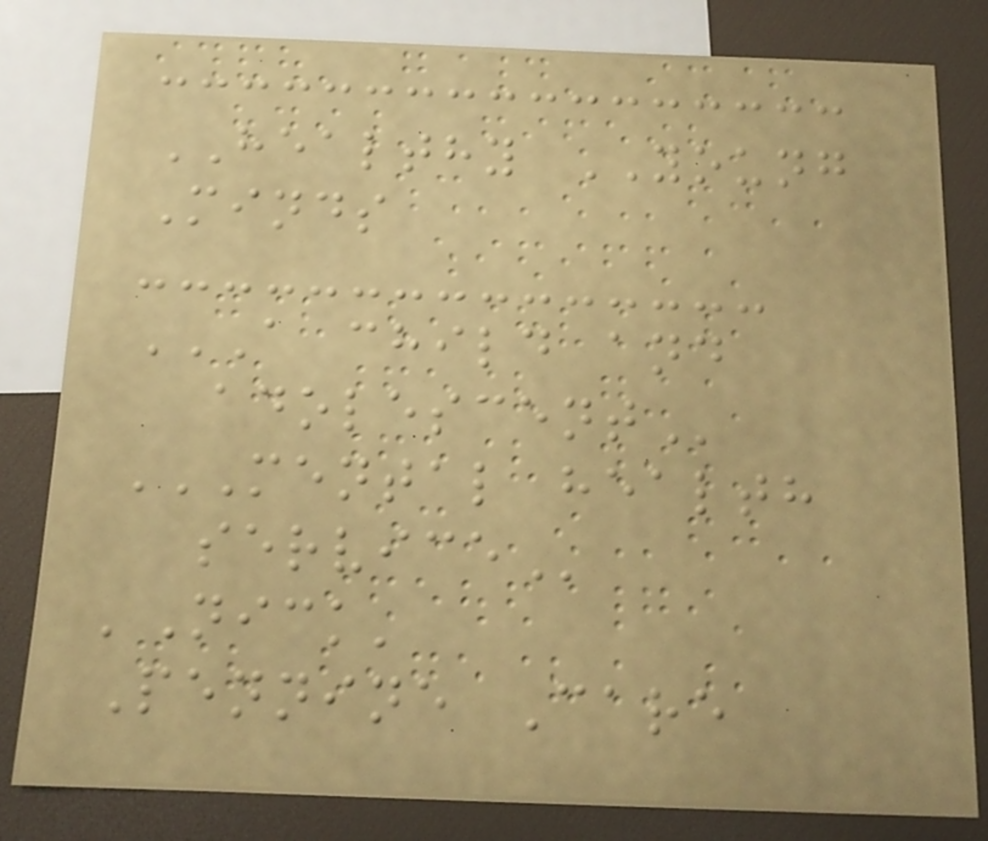HEALTHY YOUNG
Minds
A CHILD AND
ADOLESCENT
MENTAL HEALTH
SERVICE
'Nick'
Pennine Care
